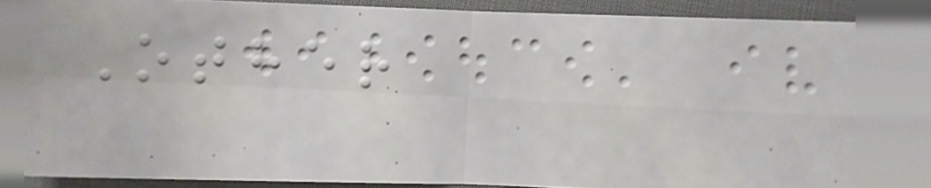Other
